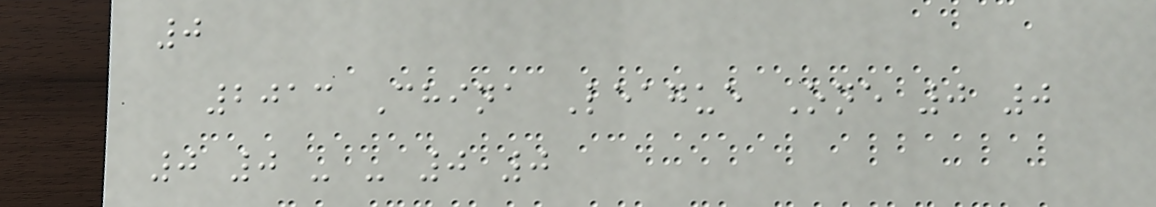0
2013 China League One 0 0
0 0 - - 0 0
